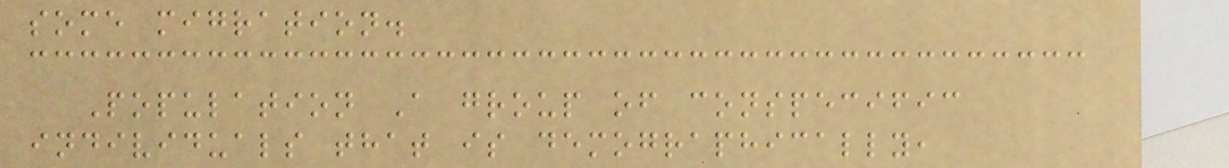some migration.
Population A group of conspecific
individuals that is demographically,
